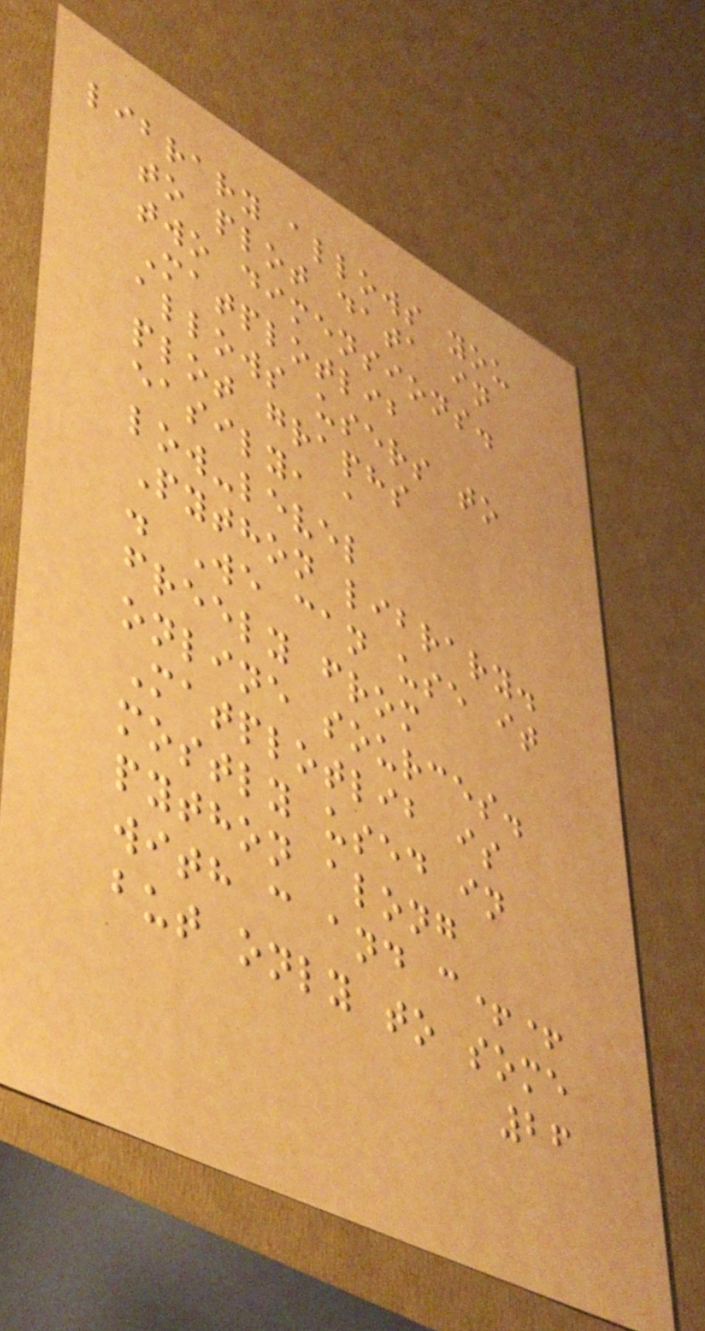library allows you
to plot data in
two dimensions.
Matplotlib
allows users to
plot graphs
easily, a
low-level
Python library.
. We can use it
freely from
online sources.
Matplotlib is
mostly used in
python along
with c and c++
but only to some
26
